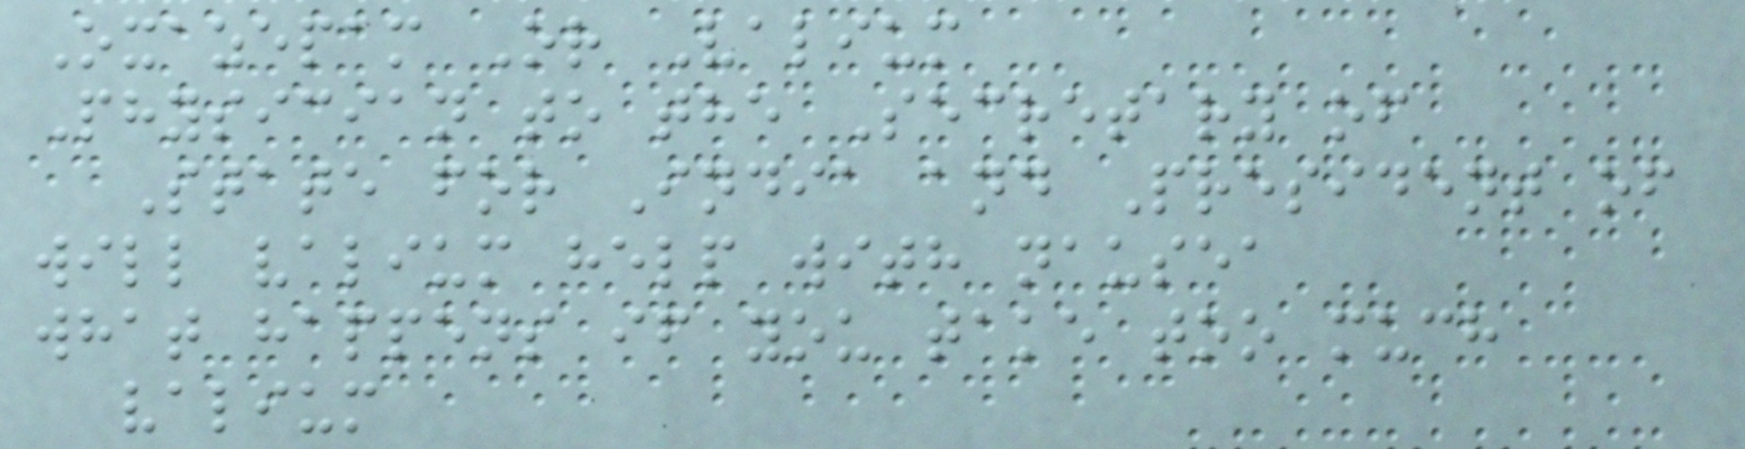Oxazepam Or Valium
Physician to the Secretary of
State for India and President of
will valium help with nausea
what happens if you take too much
valium
